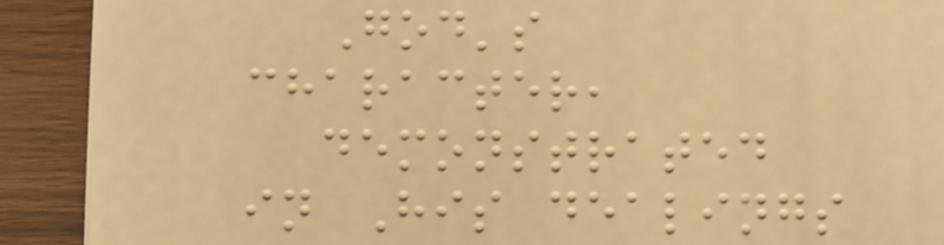God's
character,
demonstrated
in His dealings
